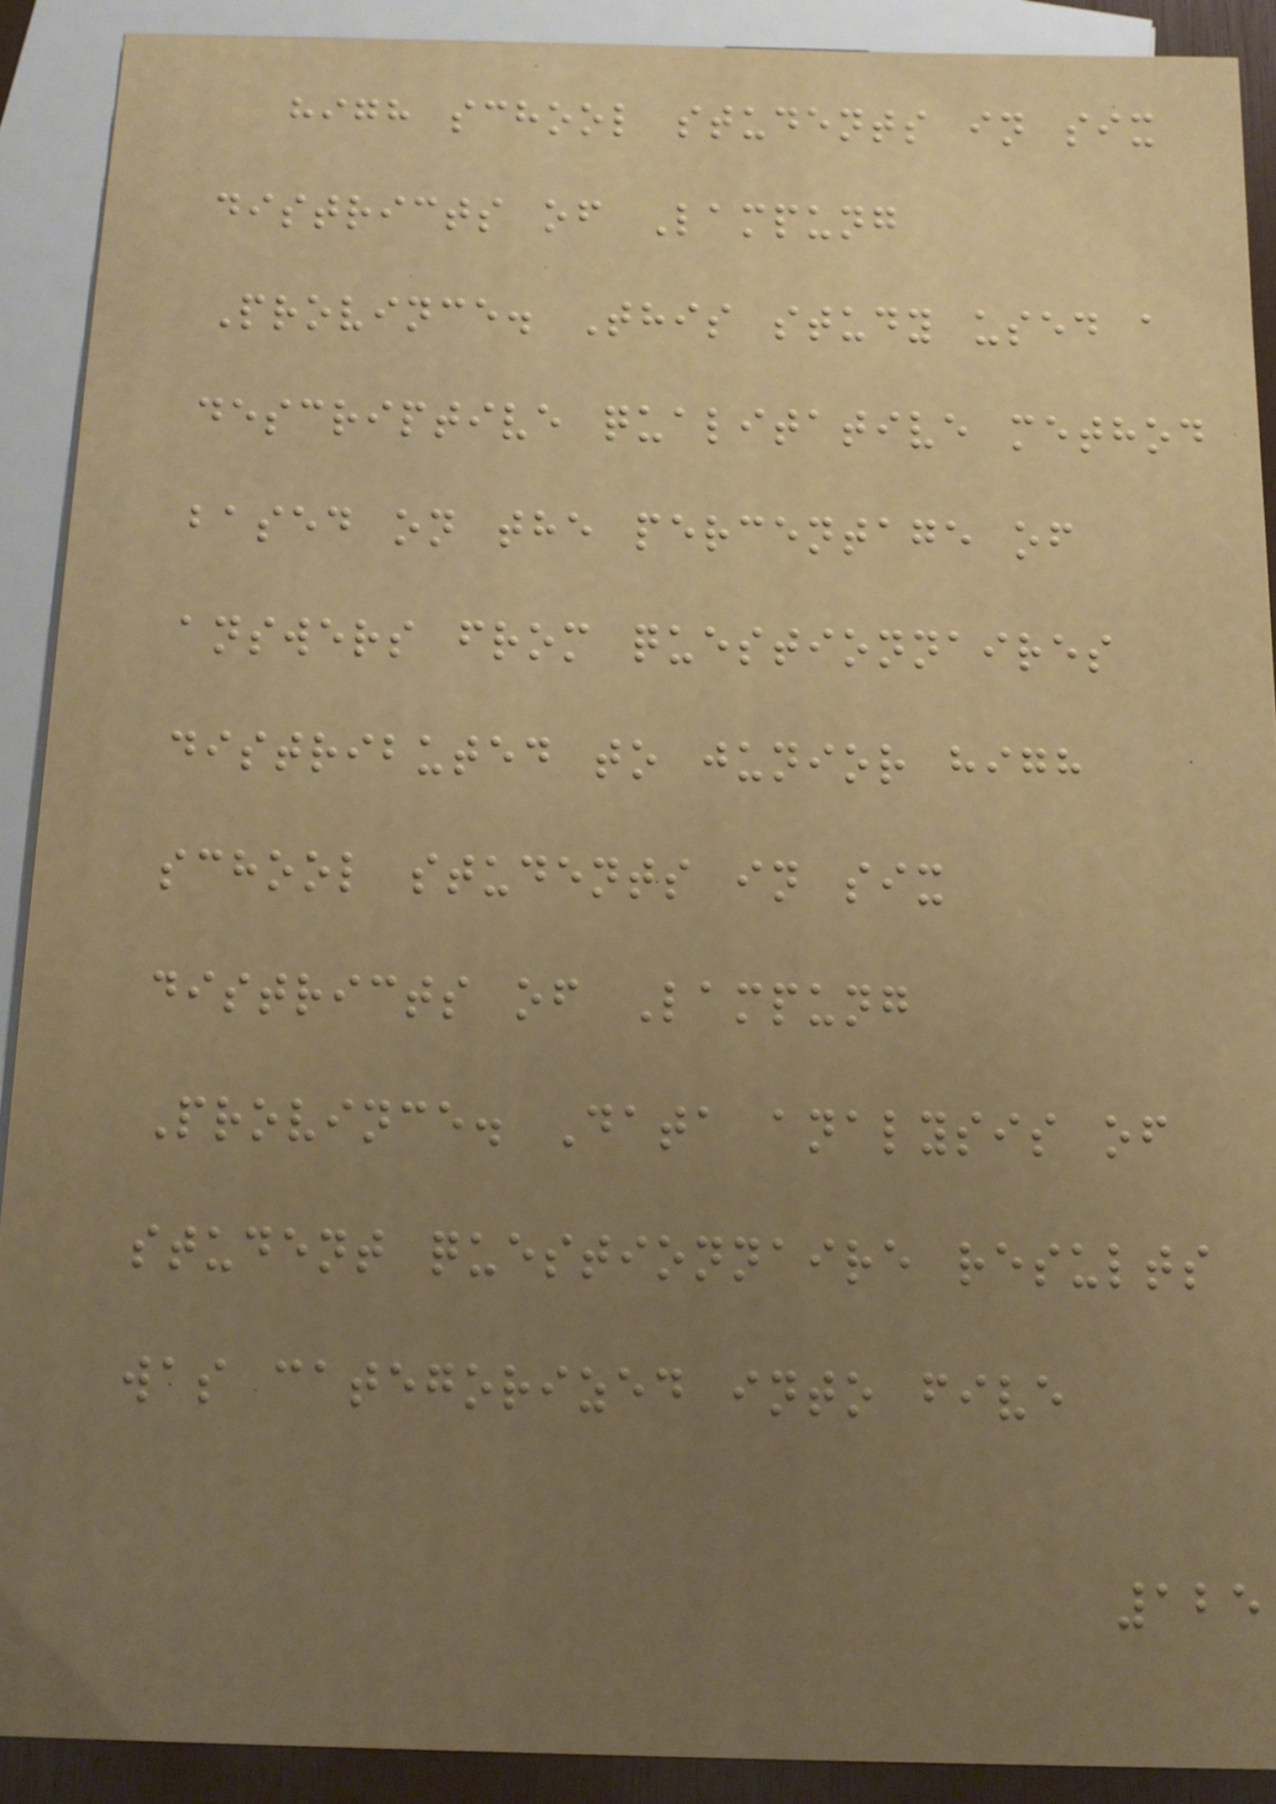high school students in six
districts of Lampung
Province. This study used a
descriptive qualitative method
based on the percentage of
answers from questionnaires
distributed to junior high
school students in six
districts of Lampung
Province. Data analysis of
student questionnaire results
was categorized into five
125
